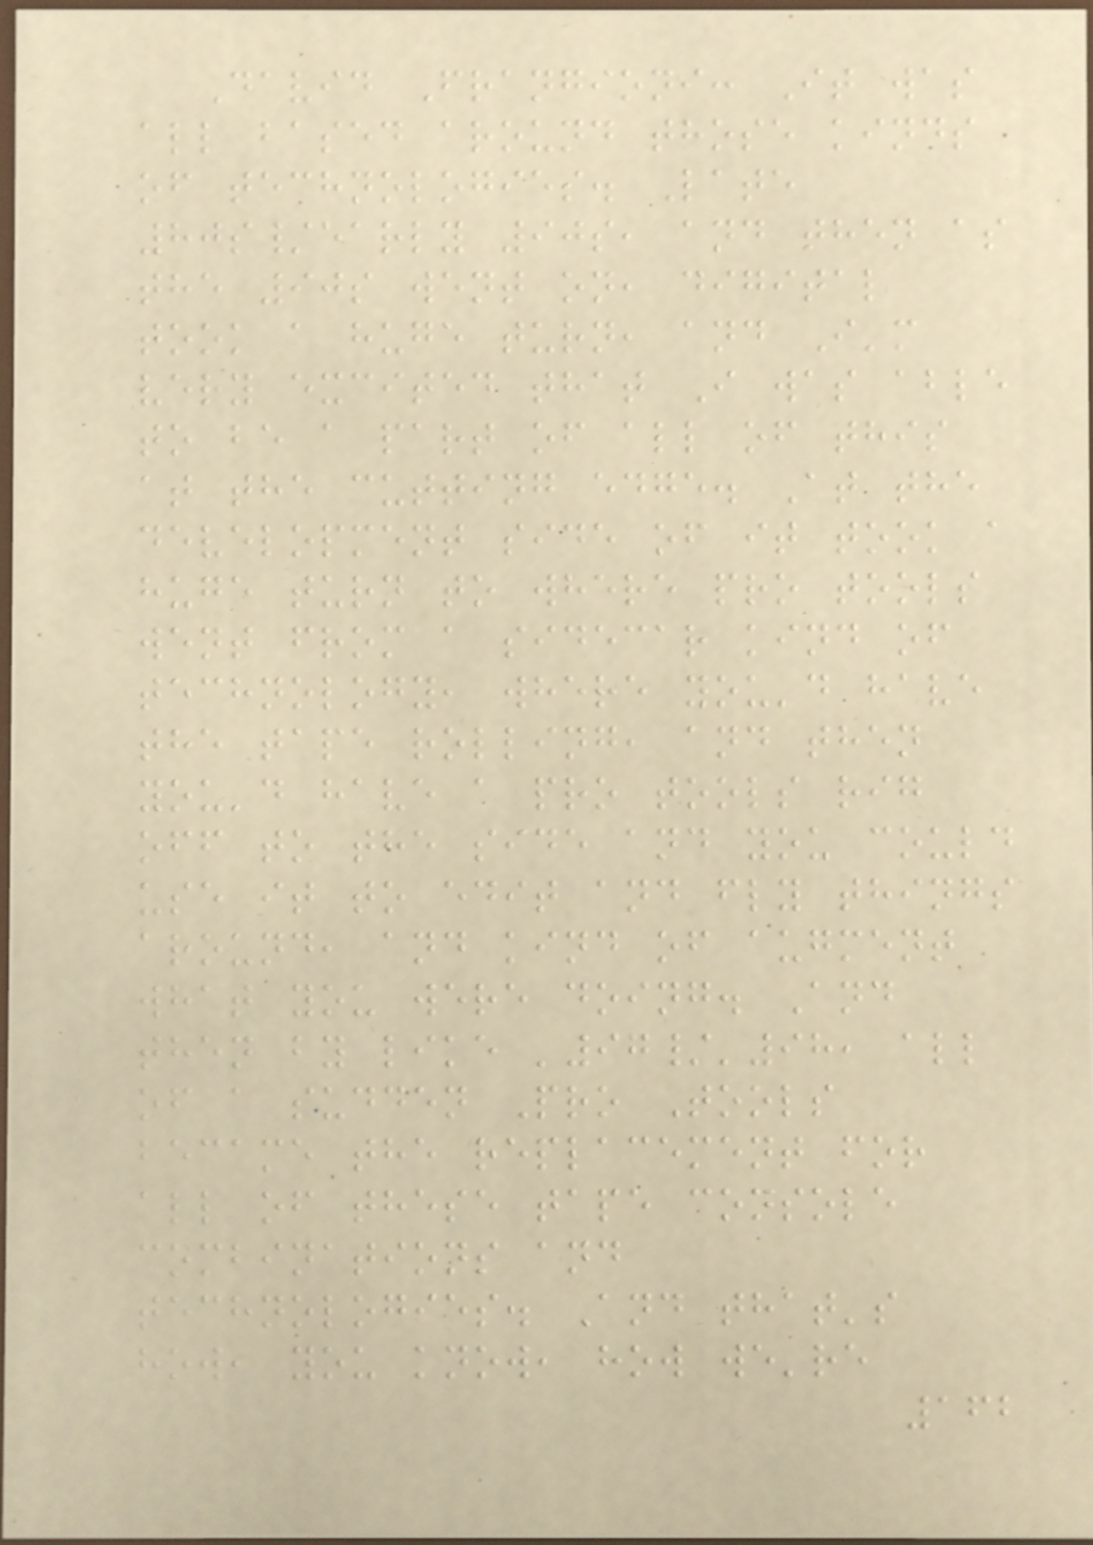David Frangioni: It was
all based around those kinds
of technologies. Late
80s/early 90s, and then as
the 90s went on, digital
took a huge turn, and I'm
very excited that I was able
to be a part of all of this
at the cutting edge. At the
development side of it took a
huge turn to where pro tools
went from a sidecar kind of
technology, where you'd have
the tape rolling, and then
you'd have a pro tools rig
off to the side and you could
use it to edit and fly things
around, and kind of augment
what you were doing. And
then by like '97/'98, all
of a sudden Pro Tools
became the replacement for
all of these tape console
combinations and
technologies. And that's
how, you know, how we're
162
